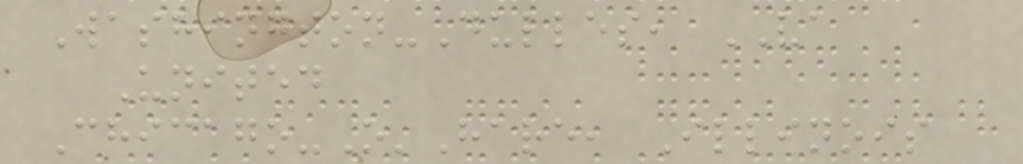Washington-Dulles, VA
United
Chicago-O'Hare, Illinois
